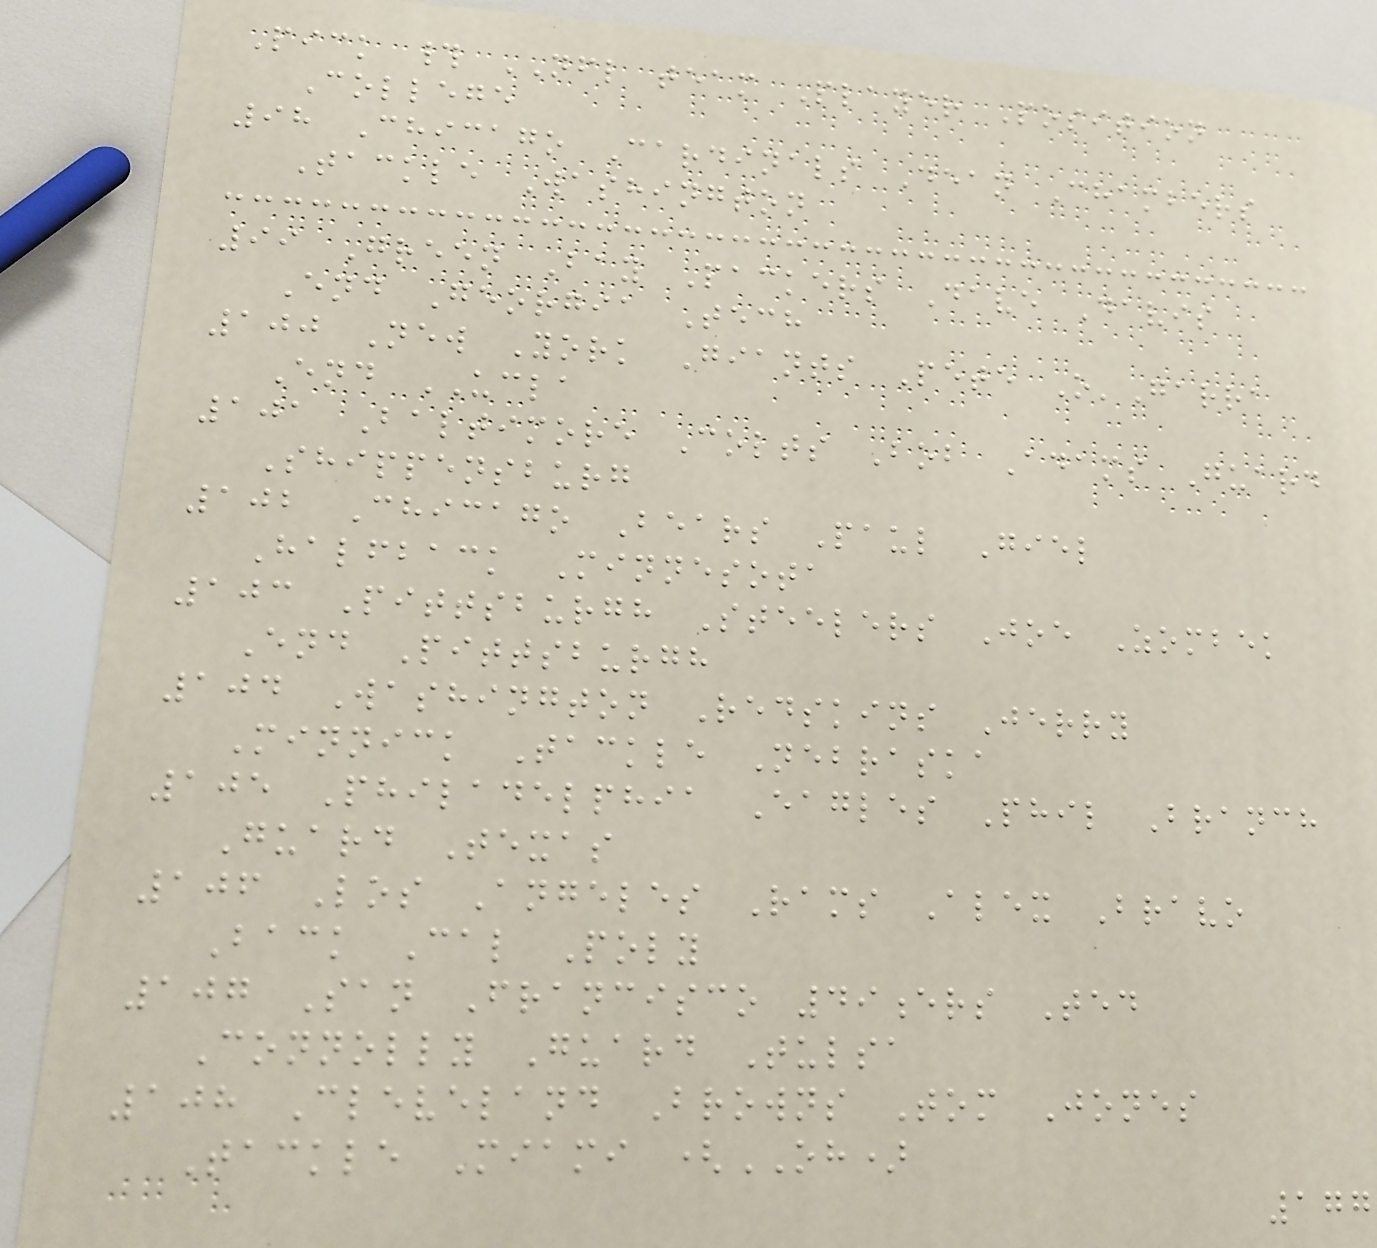Pick # NFL team Player Position
College
98 Chicago Cardinals Dean Chambers
Tackle Washington
99 Green Bay Packers Dave Davis
End Georgia Tech
100 New York Giants Pete O'Garra
End UCLA
101 Baltimore Colts Bob Adams Guard
Shippensburg
102 Chicago Bears Paul Giel
Halfback Minnesota
103 Pittsburgh Steelers Joe Zombek
End Pittsburgh
104 Washington Redskins Jerry
Minnick Tackle Nebraska
105 Philadelphia Eagles Phil Branch
Guard Texas
106 Los Angeles Rams Alex Bravo
Back Cal Poly
107 San Francisco 49ers Ted
Connolly Guard Tulsa
108 Cleveland Browns Tom Jones
Tackle Miami (OH)
177
